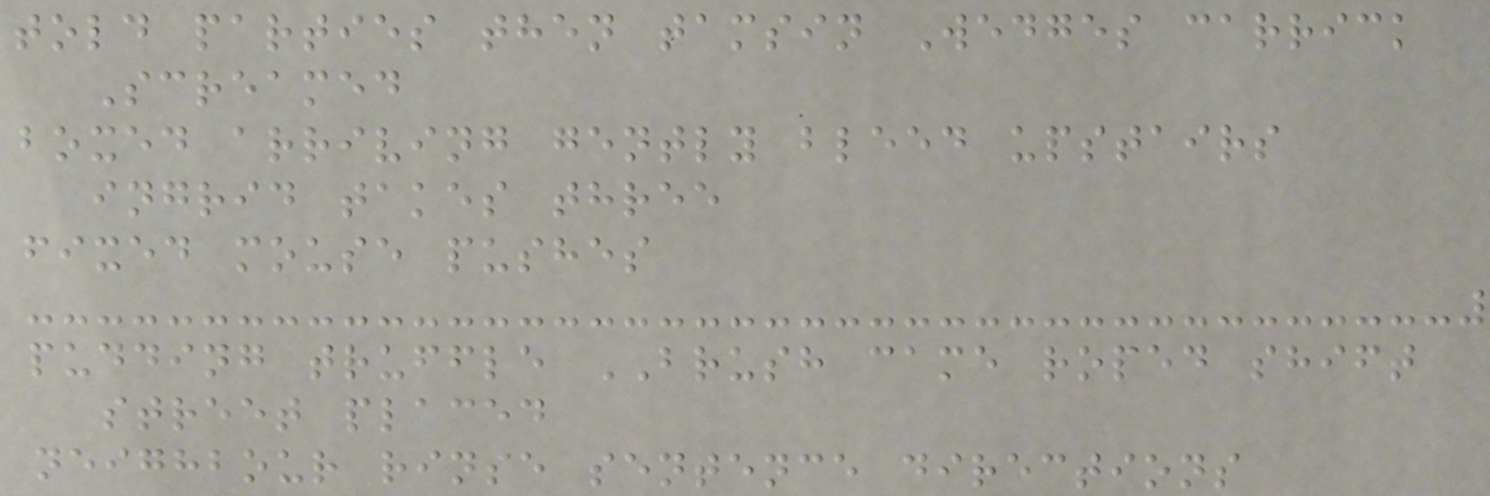told parties then tamsin Wedges carrick
Screamed
boxed arriving gently bleed upstairs
ingrid takes three
fixed mouse pushes
pudding truffle BRUSH came roped shift
street placed
neighbour rinse sentence directions
